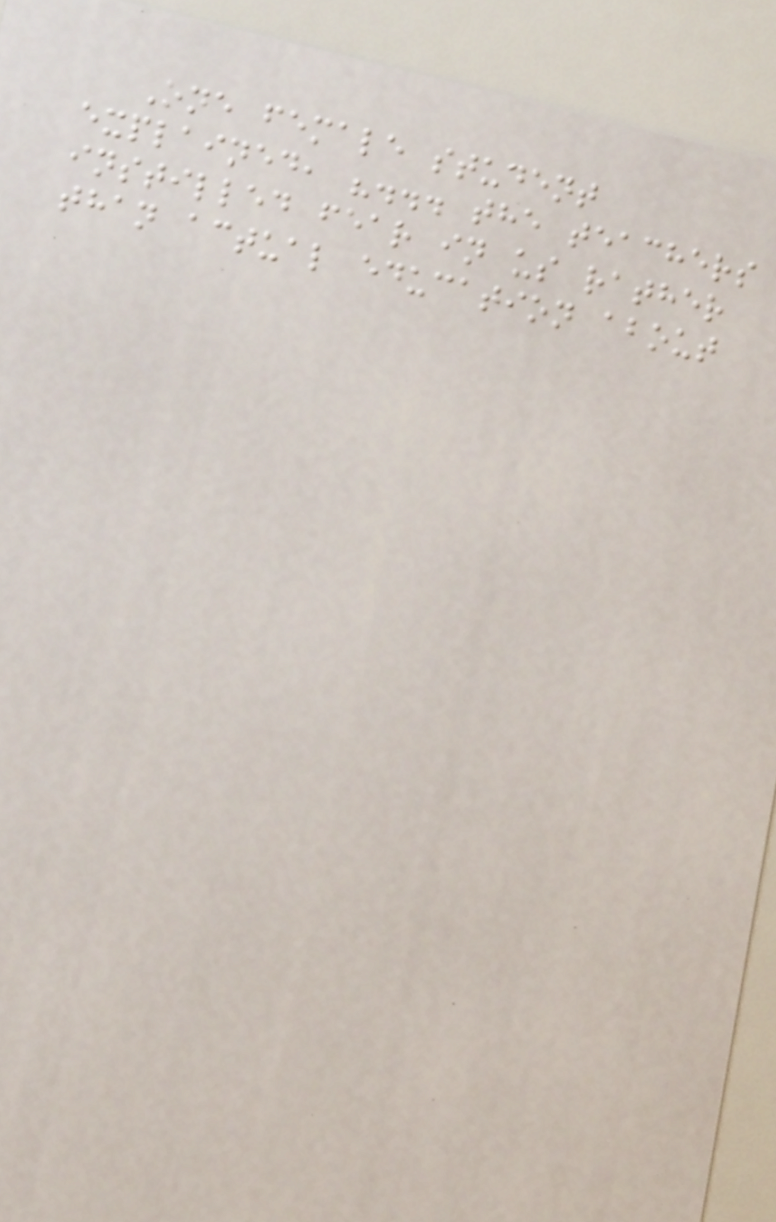One female student
explained, "... the teachers
instilled fear in us rather
than actual education about
